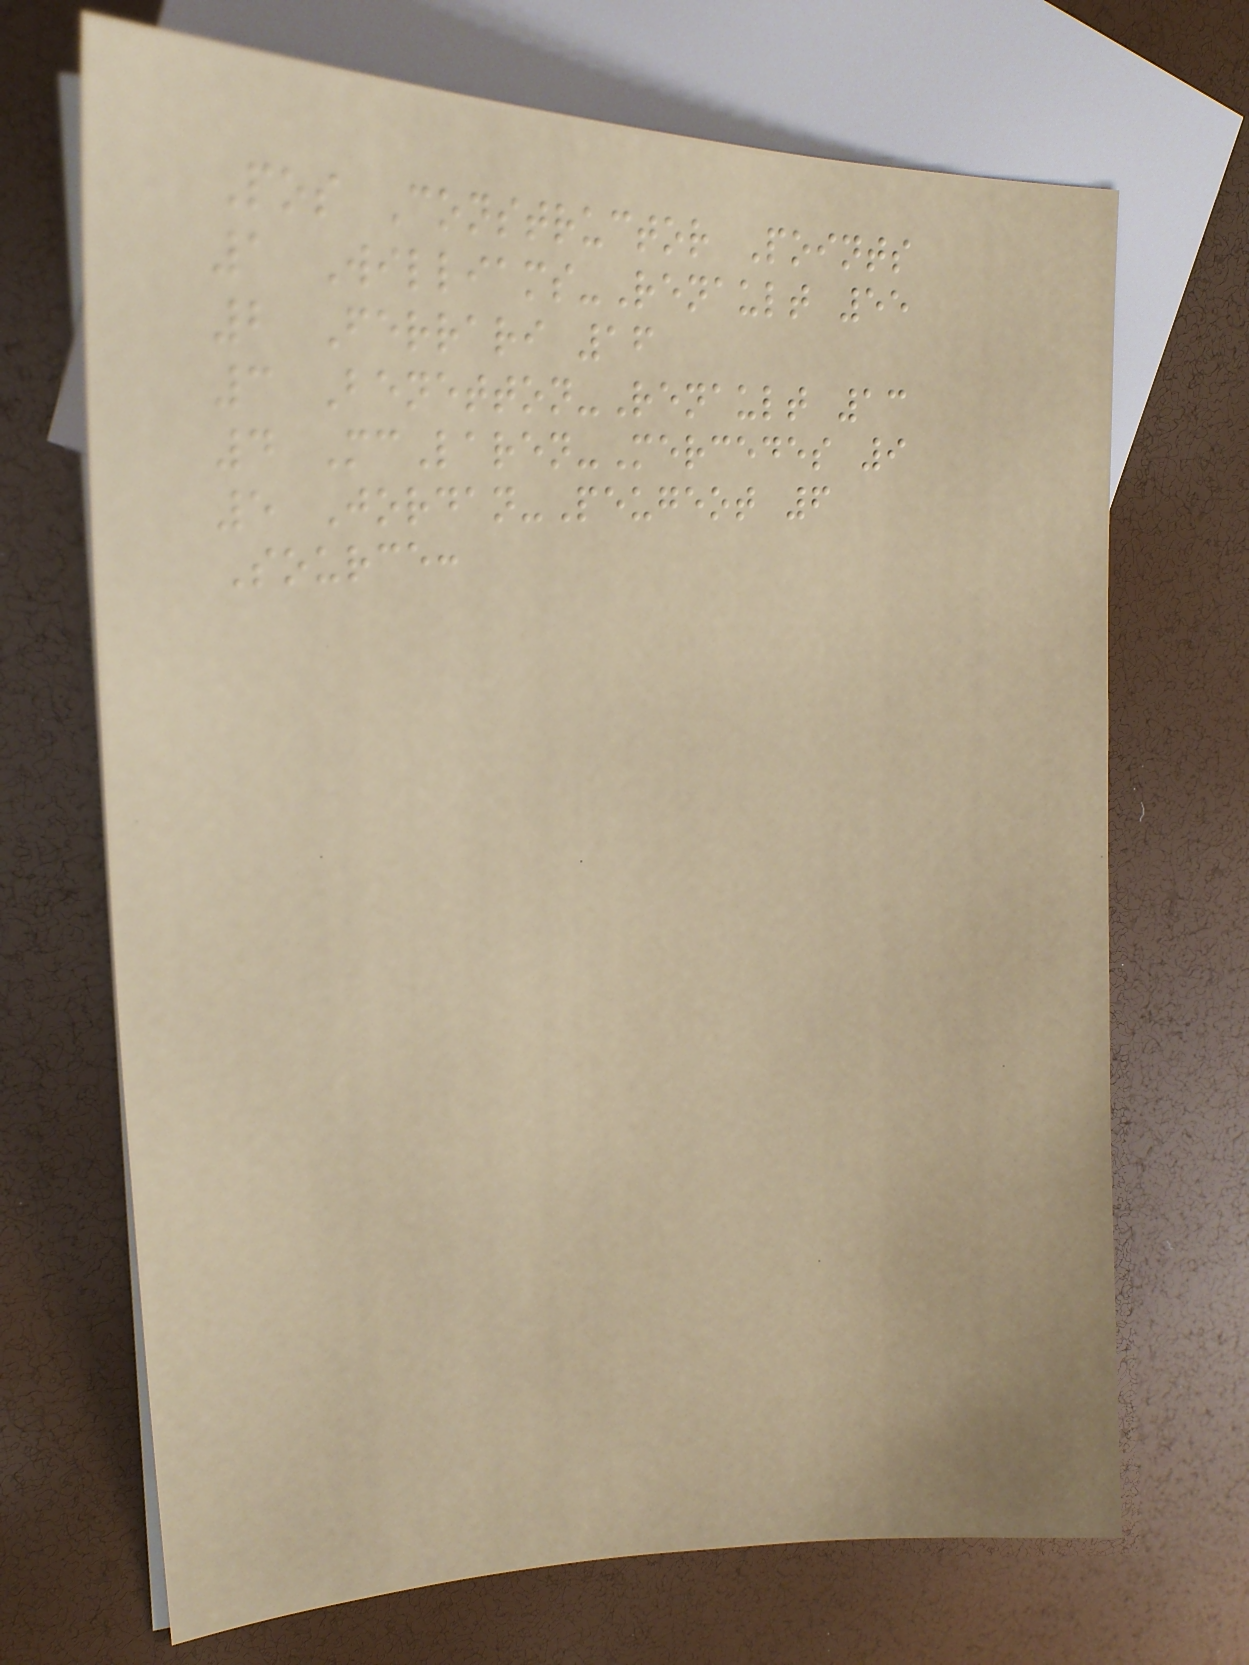Pos Constructor Points
1 Williams-Renault 55
2 Ferrari 16
3 Benetton-Renault 13
4 McLaren-Mercedes 9
5 Jordan-Peugeot 6
Source:
